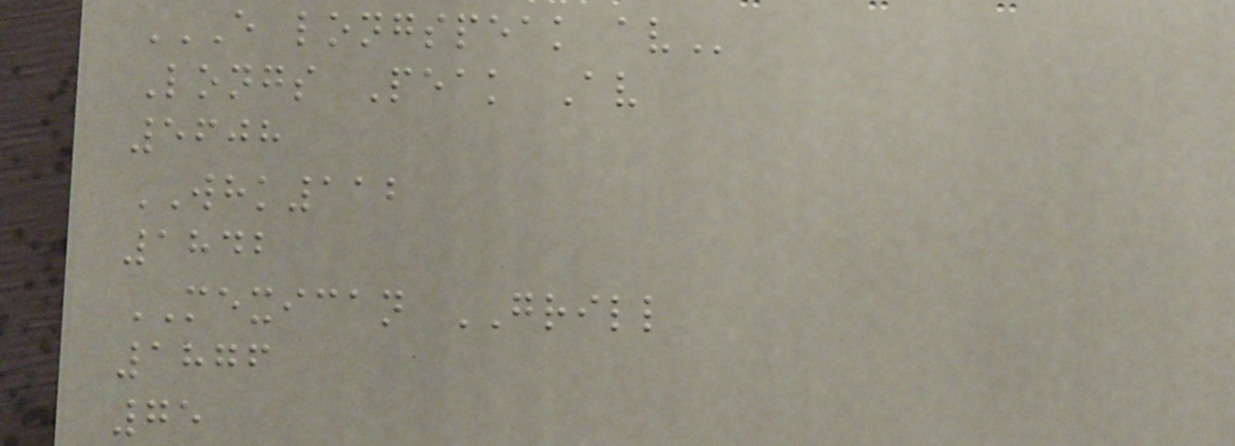E LONGSPEAK AV
Longs Peak Av
5608
WHK112
1842
MEXICAN GRILL
1876
75
